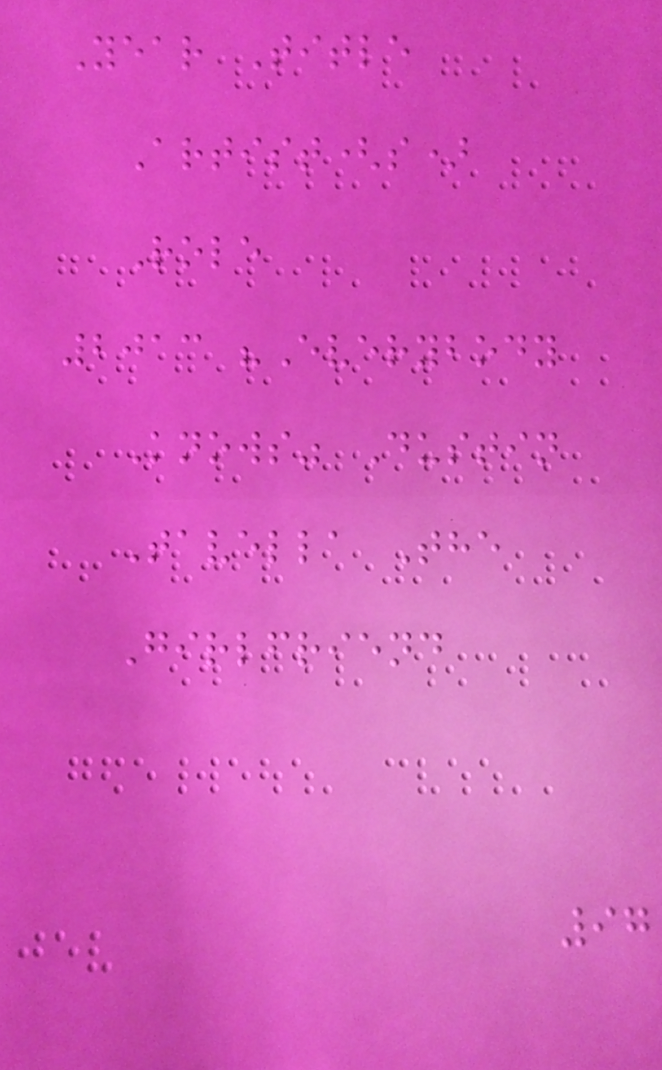Year Title
Artist(s)
Role
2013 "Everybody
Knows" Dustin
Tavella The
Girlfriend
97
